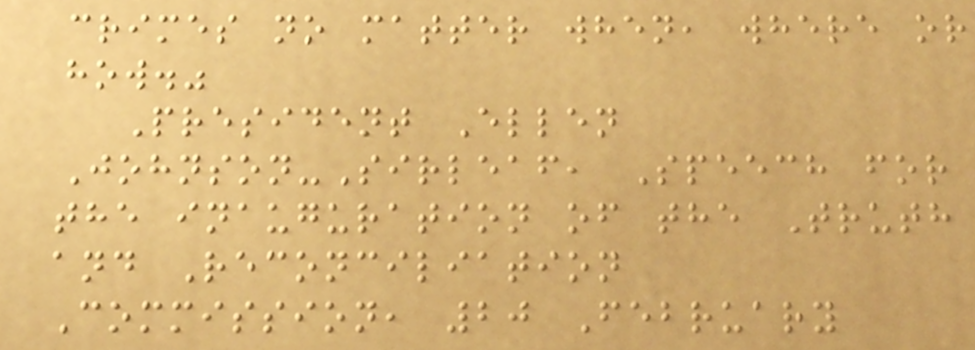crimes no matter when, where or
how."
President Ellen
Johnson-Sirleaf, Speech for
the inauguration of the Truth
and Reconciliation
Commission, 20 February
